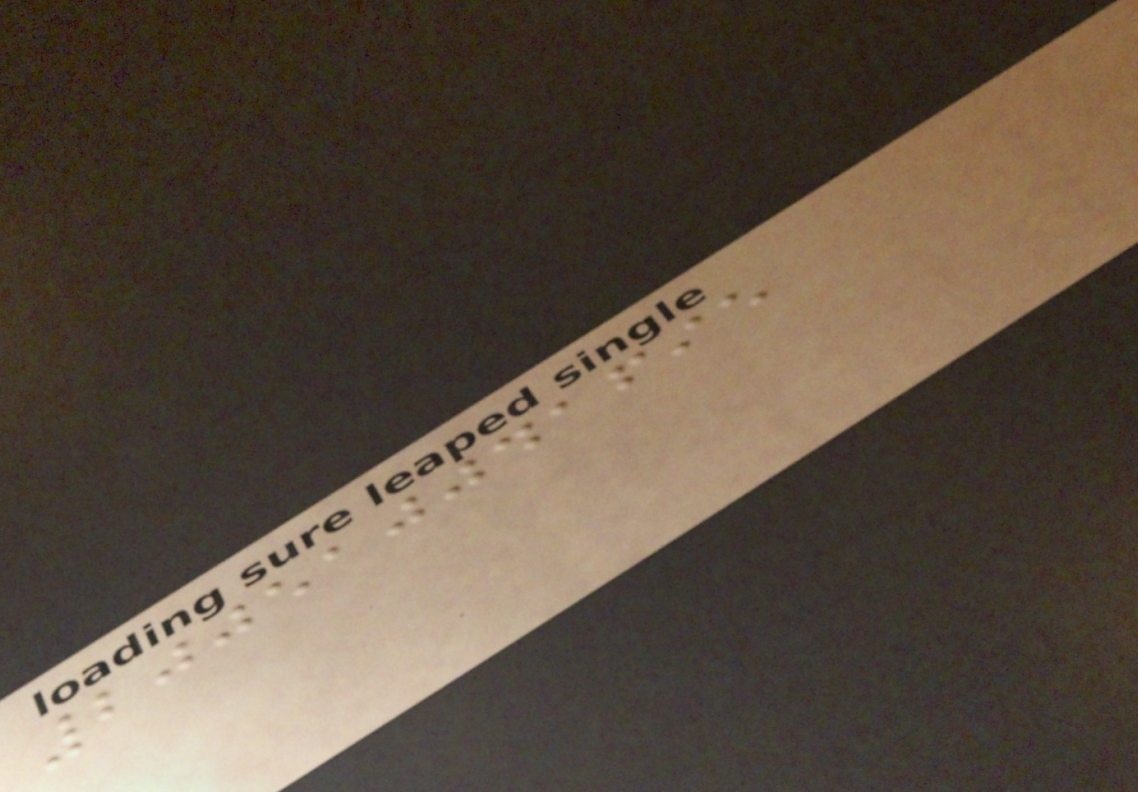200510041695
